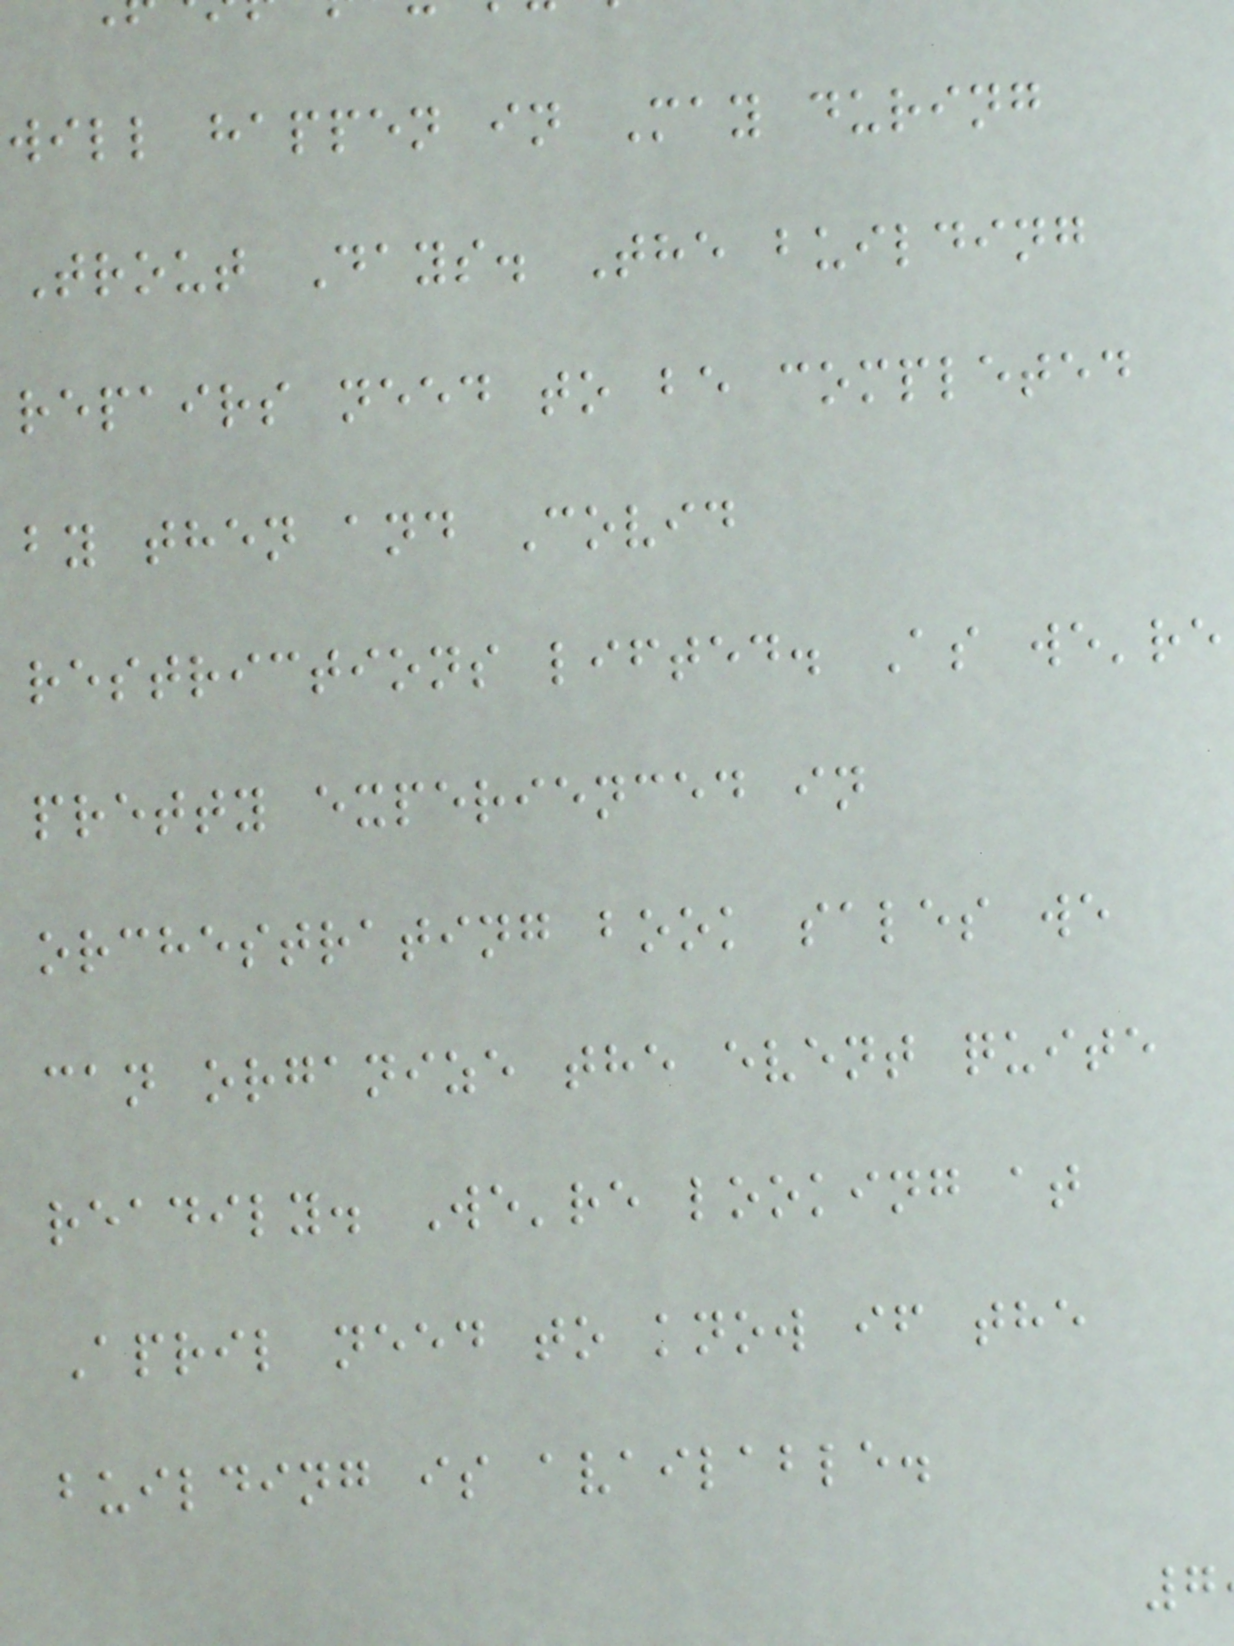will happen in May during
Trout Days. The building
repairs need to be completed
by then and Covid
restrictions lifted. As we're
pretty experienced in
orchestrating book sales we
can organize the event quite
readily. We're looking at
April need to know if the
building is available.
